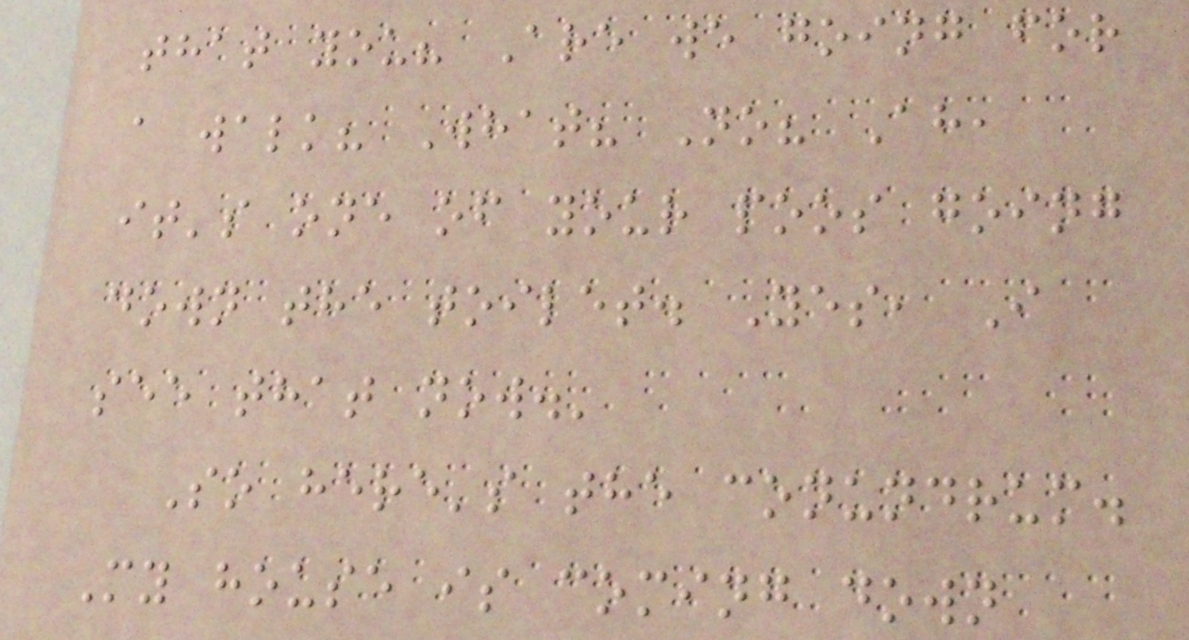that you? Are we going for
a walk? What? No? Ah,
it's one of your poos going
down the toilet. Yes, I
see that now.'
So here's the conundrum.
My house is coming down
